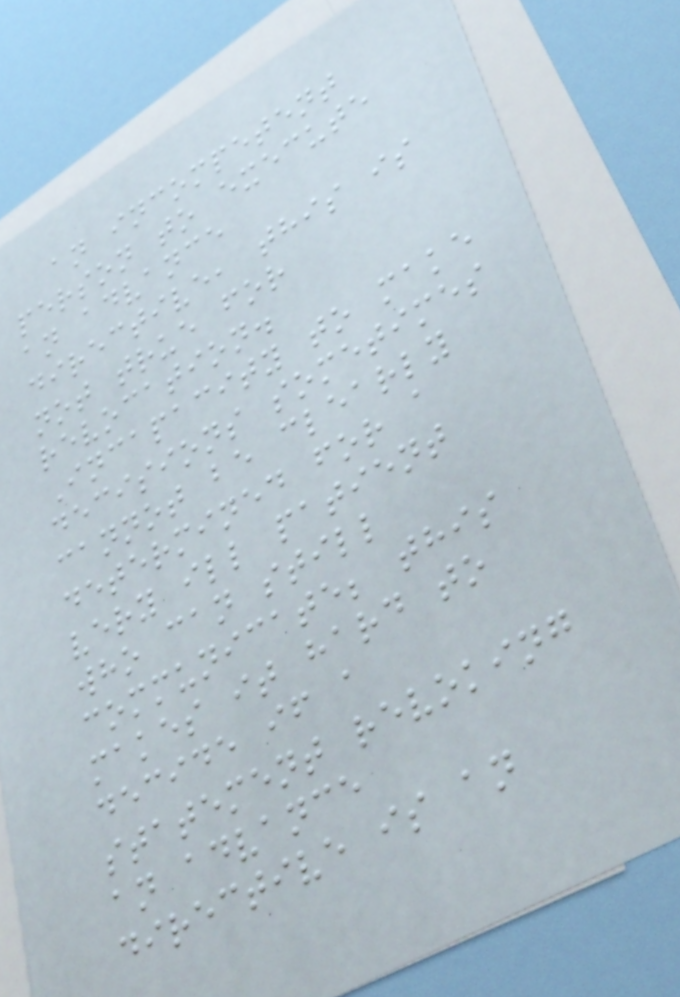an incompetent
person to execute
an advance
directive, this is
not true for
revocation.
Incapacity to make
decisions sometimes
cannot be clearly
determined for a
very ill patient
who can still
communicate; this
makes it hard to
decide if a
statement revoking
an advance
directive is an
